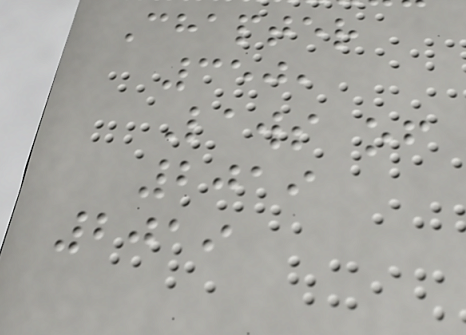Chapter
350,
Laws of
2019
2019
